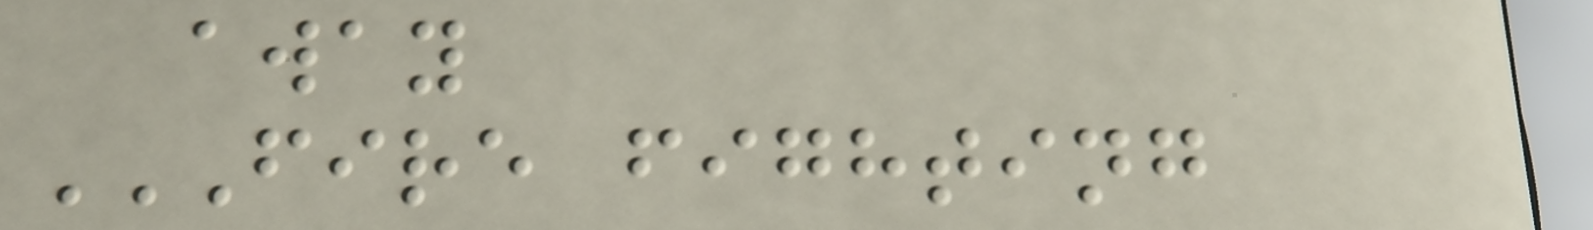away
FIRE FIGHTING
